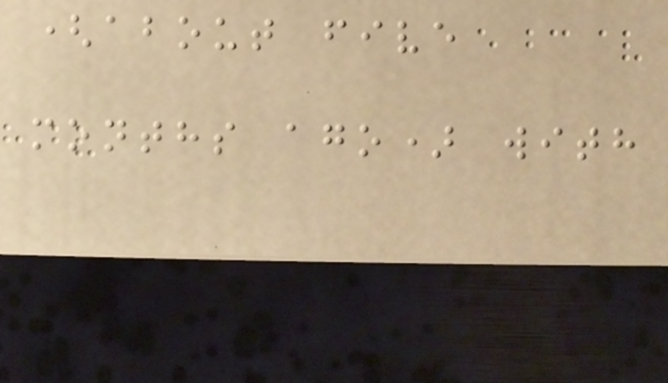(about five
months ago) with
